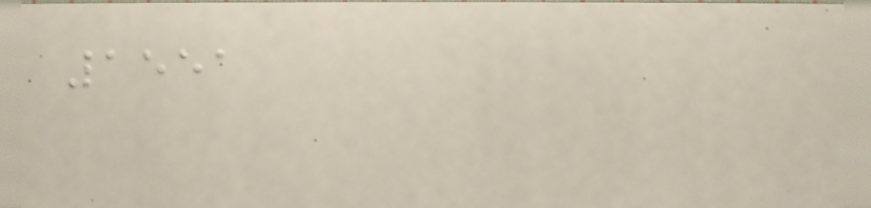1551
